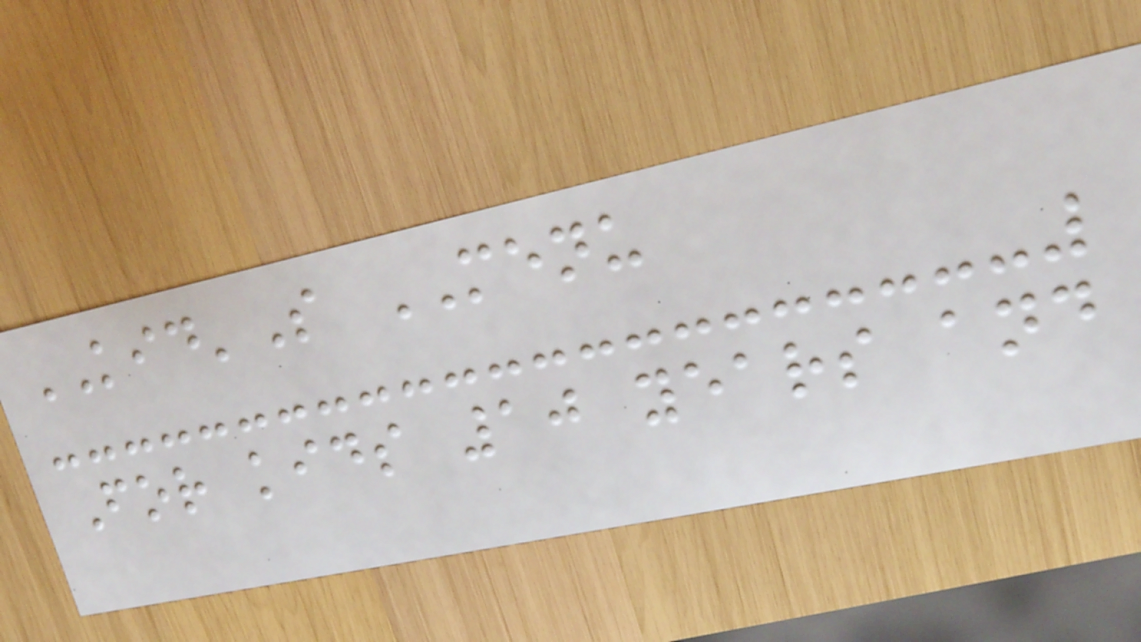KID'S MENU
For kids 10 years and
